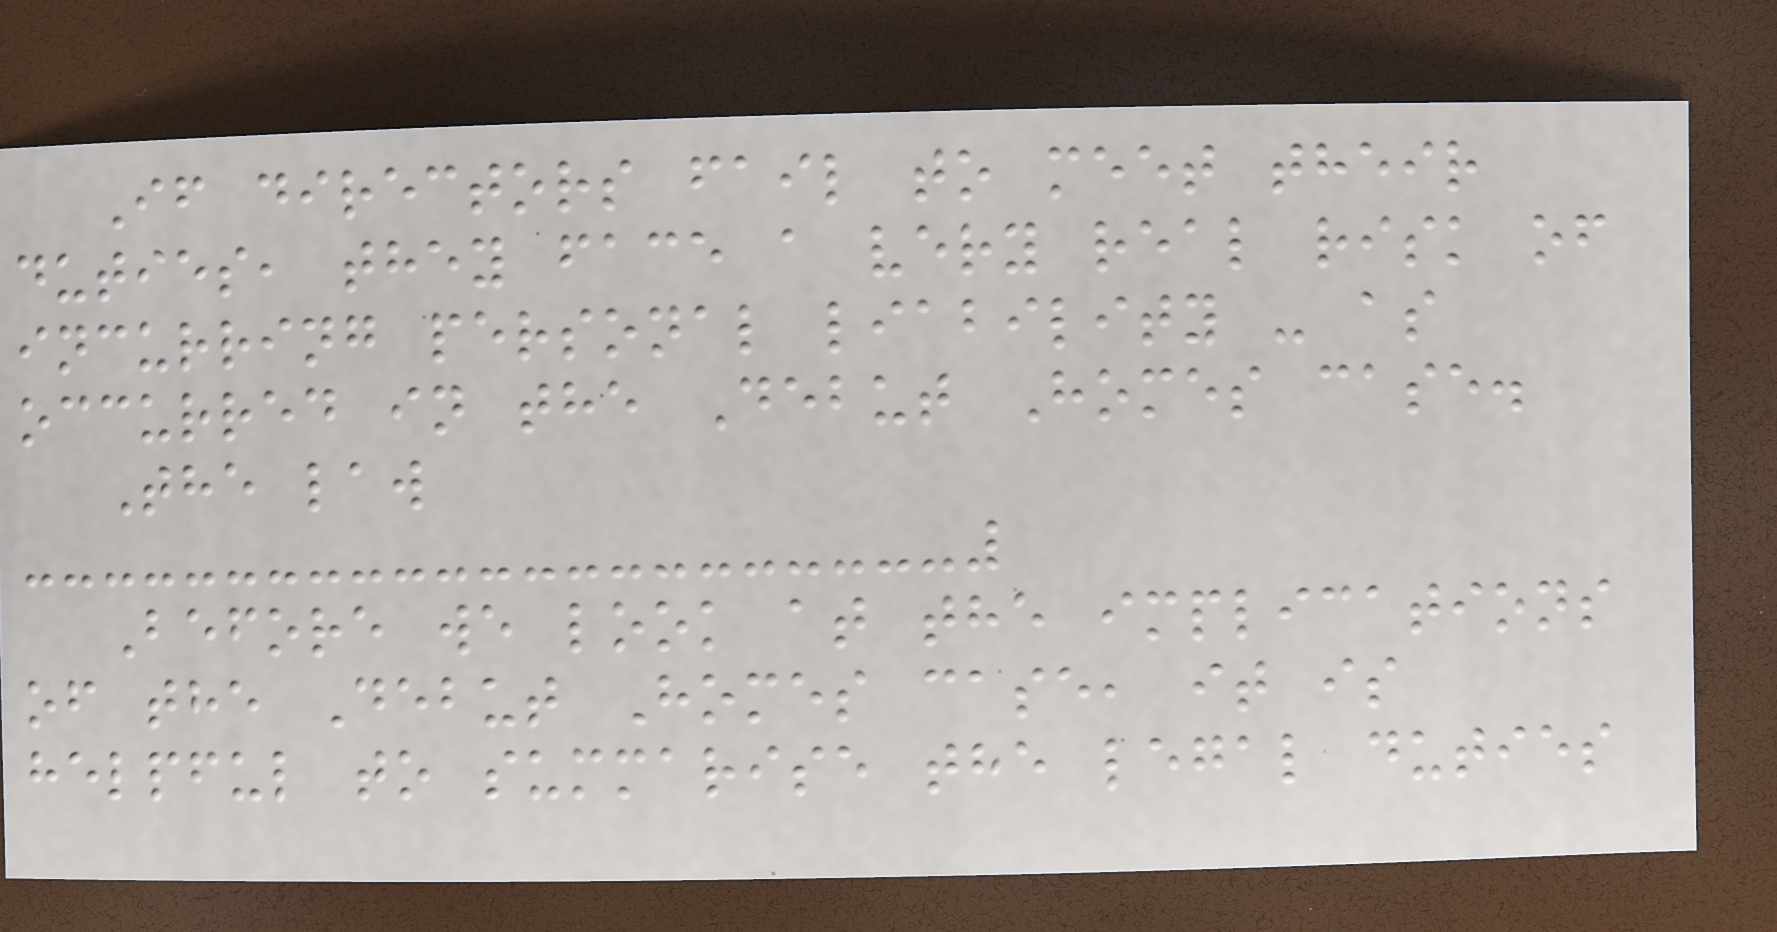If directors fail to meet their
duties, they face a very real risk of
incurring personal liability - as
occurred in the Debut Homes case.
The law
Before we look at the implications
of the Debut Homes case, it is
helpful to summarise the legal duties
